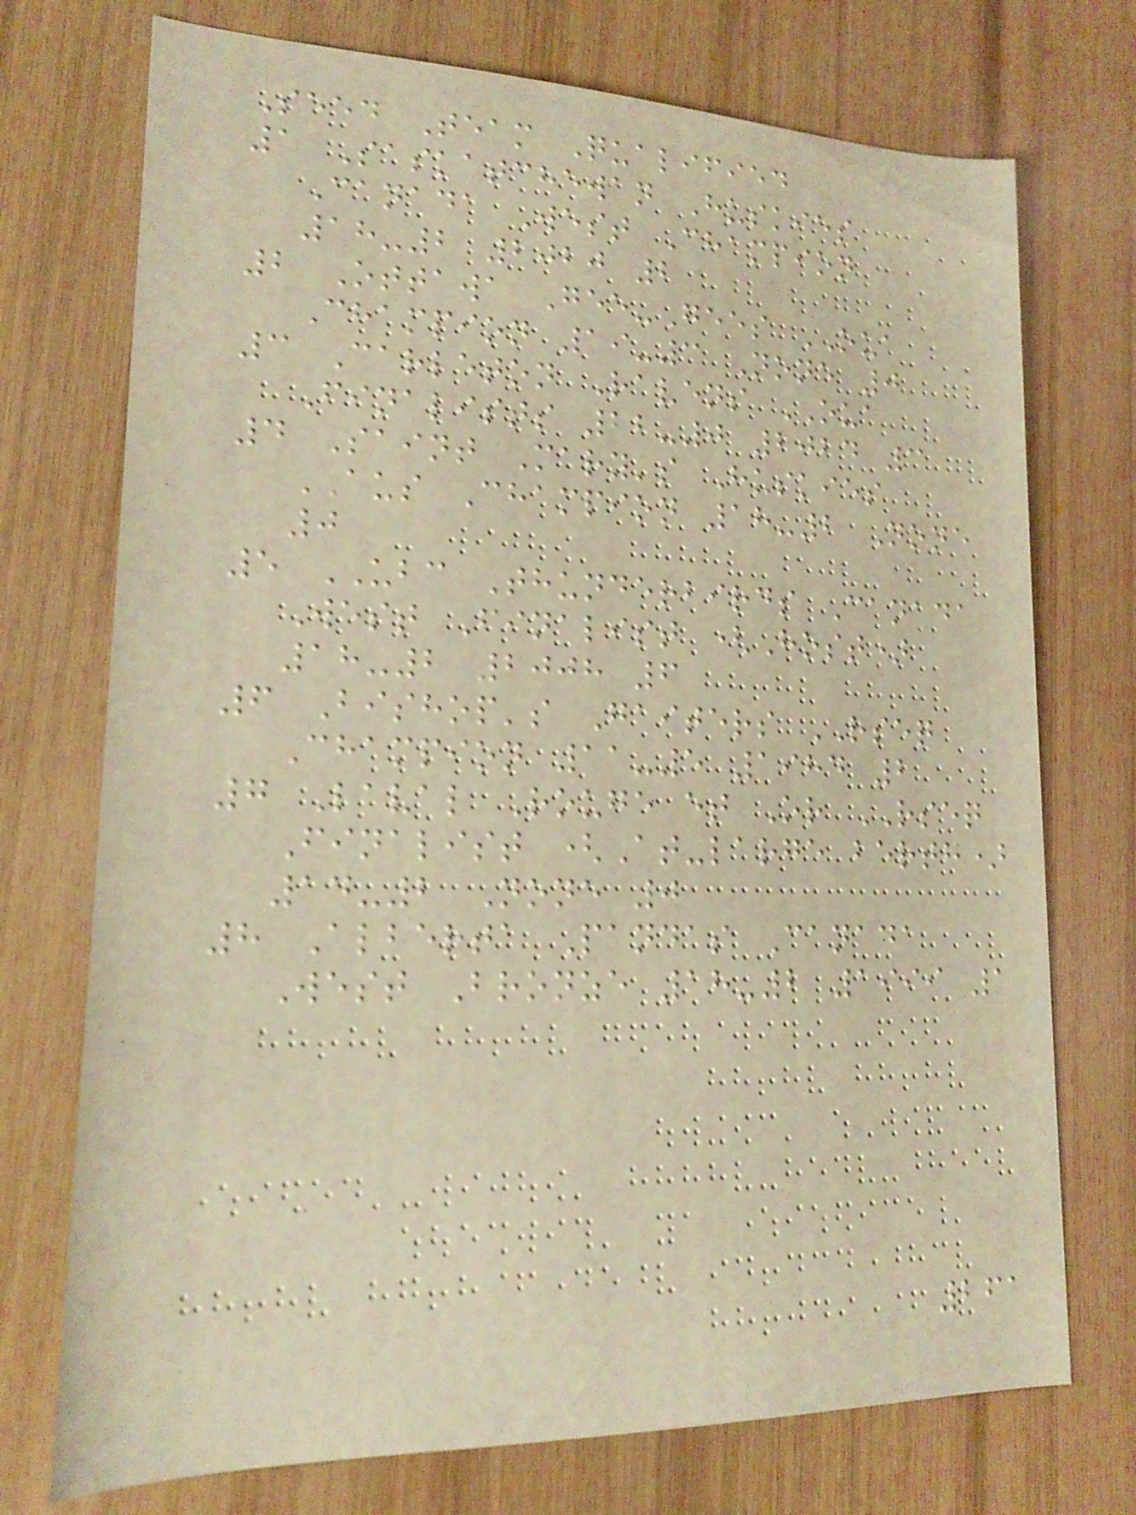Seed Team Qualified
1 Saskatchewan Huskies
Canada West Champion
18-2 2020 2
2 Ottawa Gee-Gees OUA
Champion 19-3 None 0
3 Carleton Ravens OUA
Finalists 22-0 2024 3
4 Saint Mary's Huskies
AUS Champion 18-2 None
0
5 UBC Thunderbirds Canada
West Finalist (Host)
18-2 2008 6
6 Bishop's Gaiters RSEQ
Champion 11-5 1984 2
7 Laval Rouge et Or RSEQ
Finalist (At-large berth)
14-2 None 0
8 Alberta Pandas Canada
West Bronze 18-2 1999 1
261
